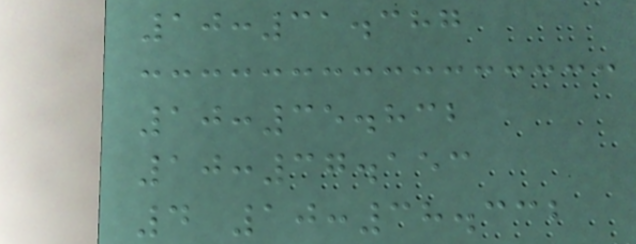10:31.387
10:35.832
10:37.153
4 10:38.332
